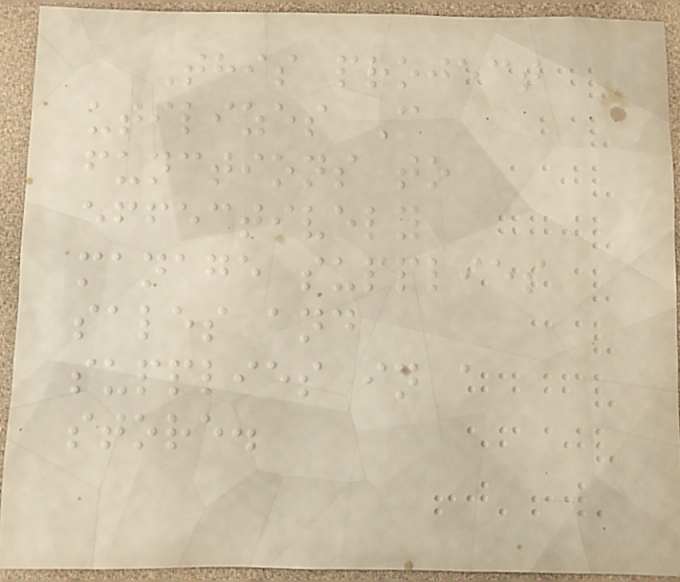This project
utilizes C
functions to
effectively
manage supplies
sales and
supplies in a
store.
